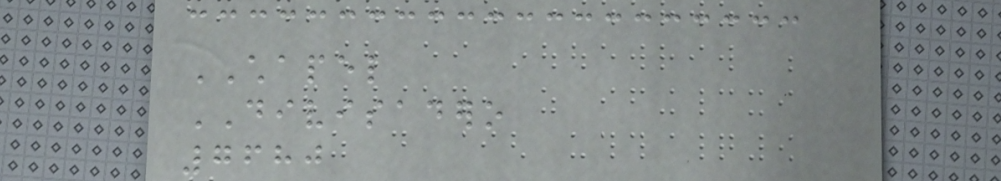CHAPEL
DIVISADERO
7680
